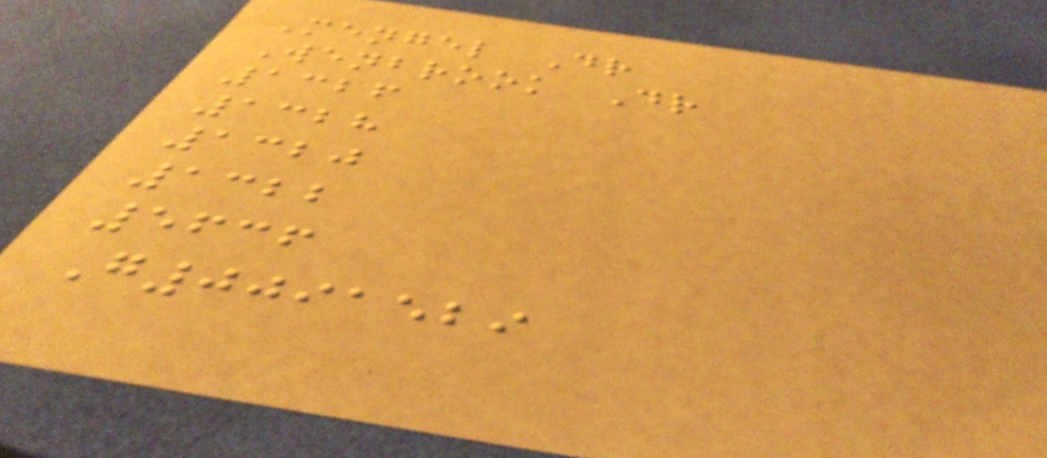Mengel Dr
Wenbrook Dr
1326
1328
1320
1322
5636
G0091529
